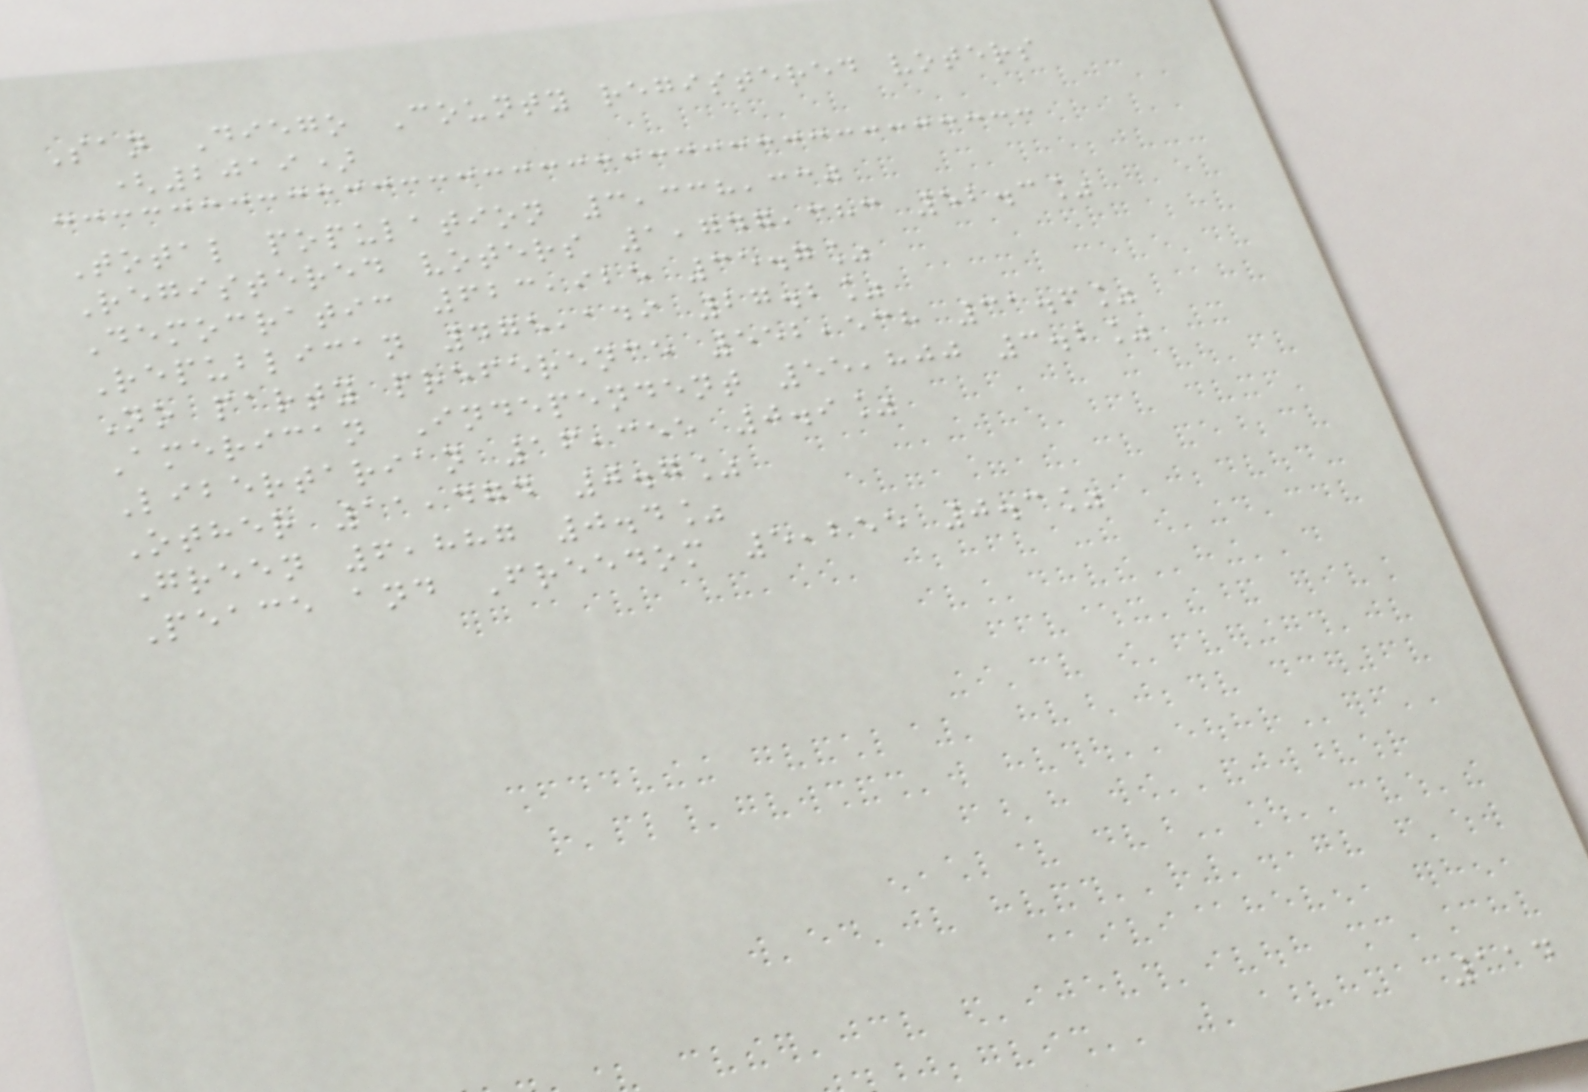San Diego County registered voters
(2019)
Total population 3,338,330
Registered voters 1,747,383 52.3%
Democratic 623,925 35.7%
Republican 475,149 27.2%
No party preference 552,538 31.6%
American Independent 55,800 3.2%
Libertarian 16,355 0.9%
Other 11,474 0.7%
Green 6,887 0.4%
Peace and Freedom 5,255 0.3%
114
